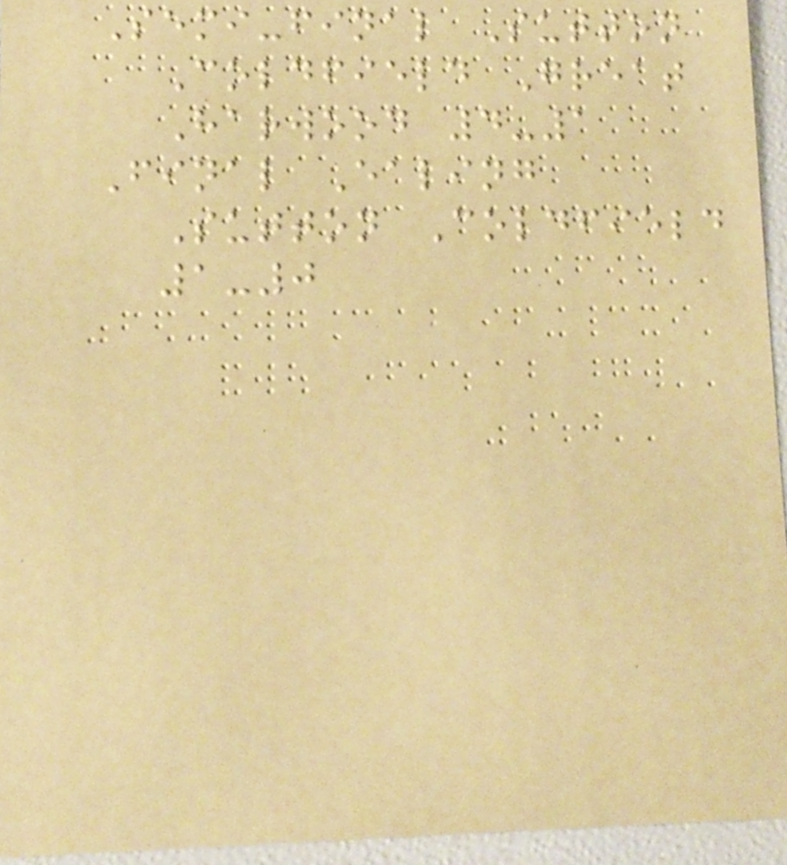Semi-final Sutton
Coldfield Great
Harwood 4-1
Final Ealing
Sutton Coldfield
1-0
